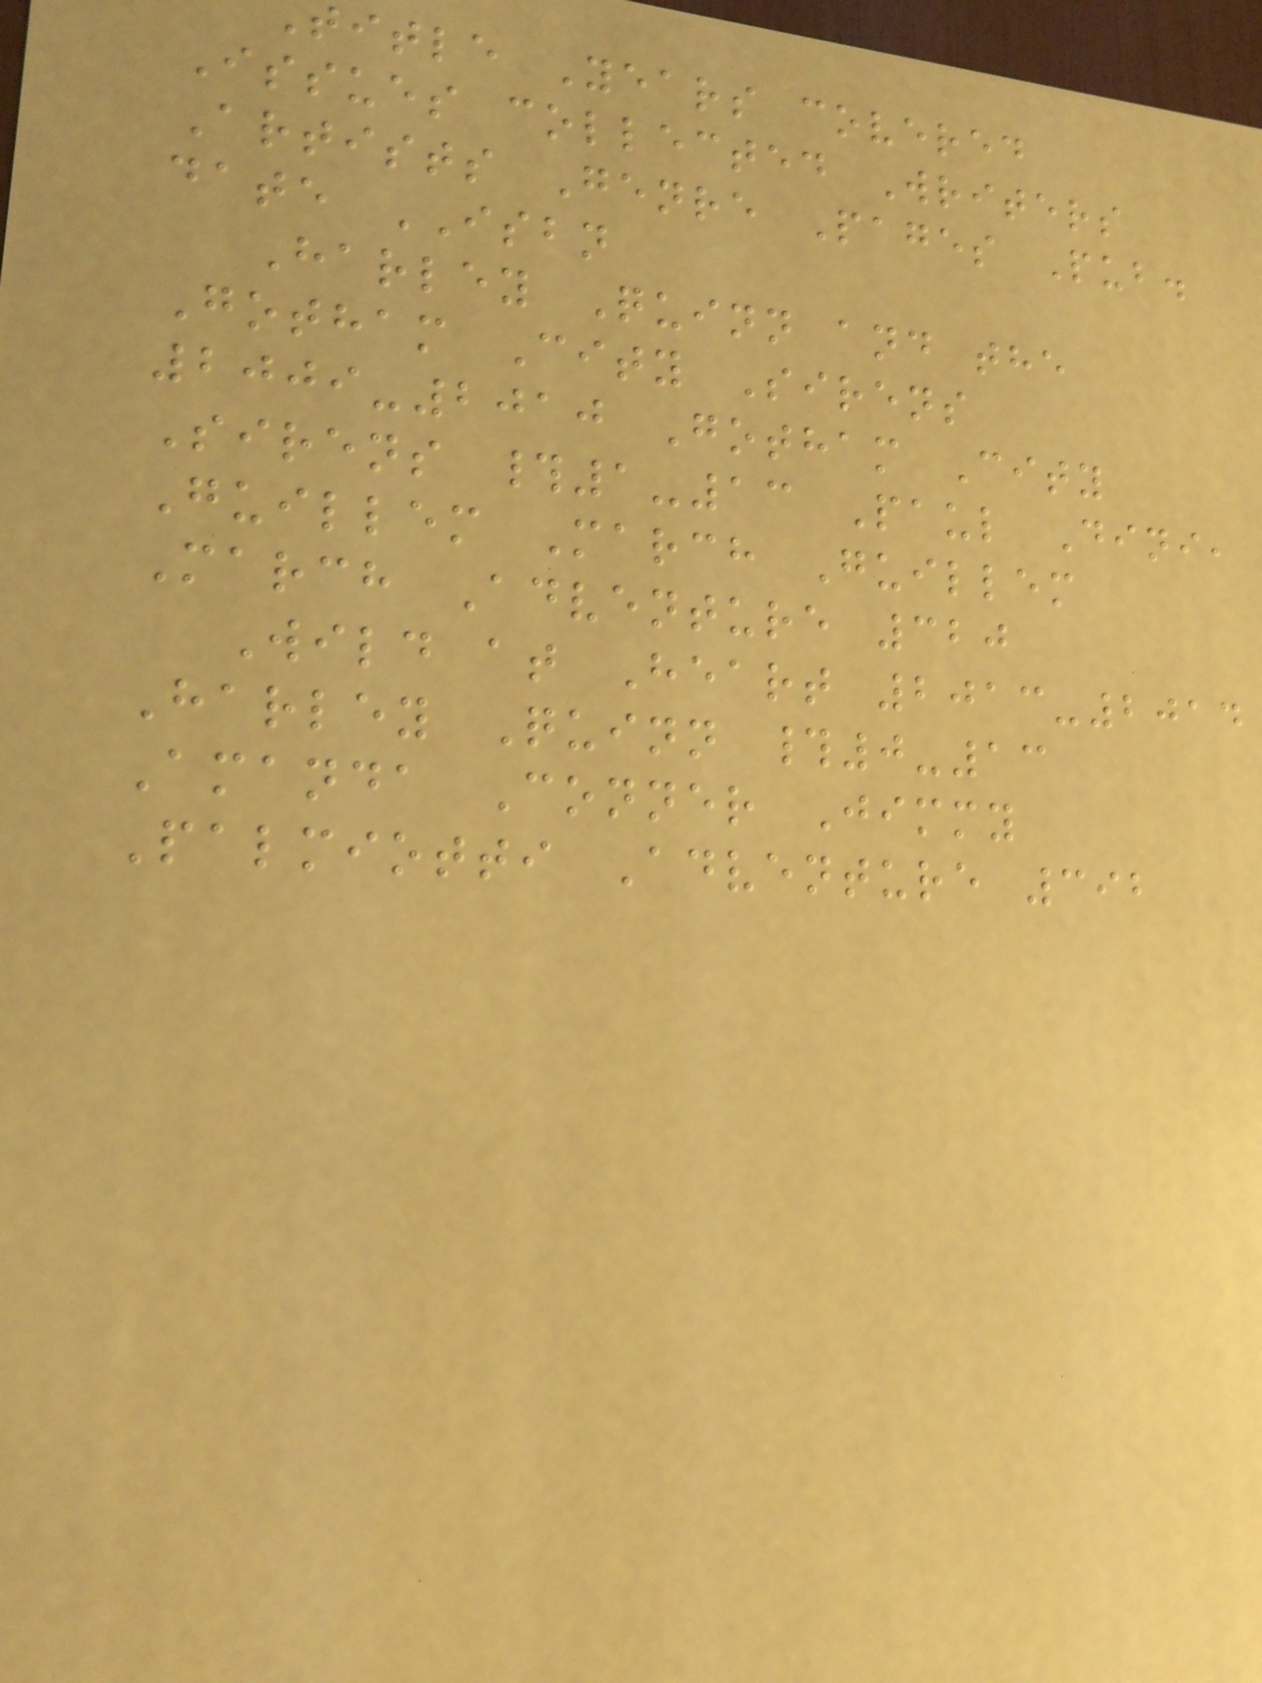title Years covered
Issues collected Writers
Artists Genre Pages Pub.
date ISBN
Harley Quinn and the
Gotham City Sirens
2009-2010 Gotham City
Sirens #1-13 Paul Dini,
Guillem March Guillem
March Adventure 320
Wild at Heart 2013-2014
Harley Quinn #0-13
Amanda Conner Jimmy
Palmiotti Adventure 392
